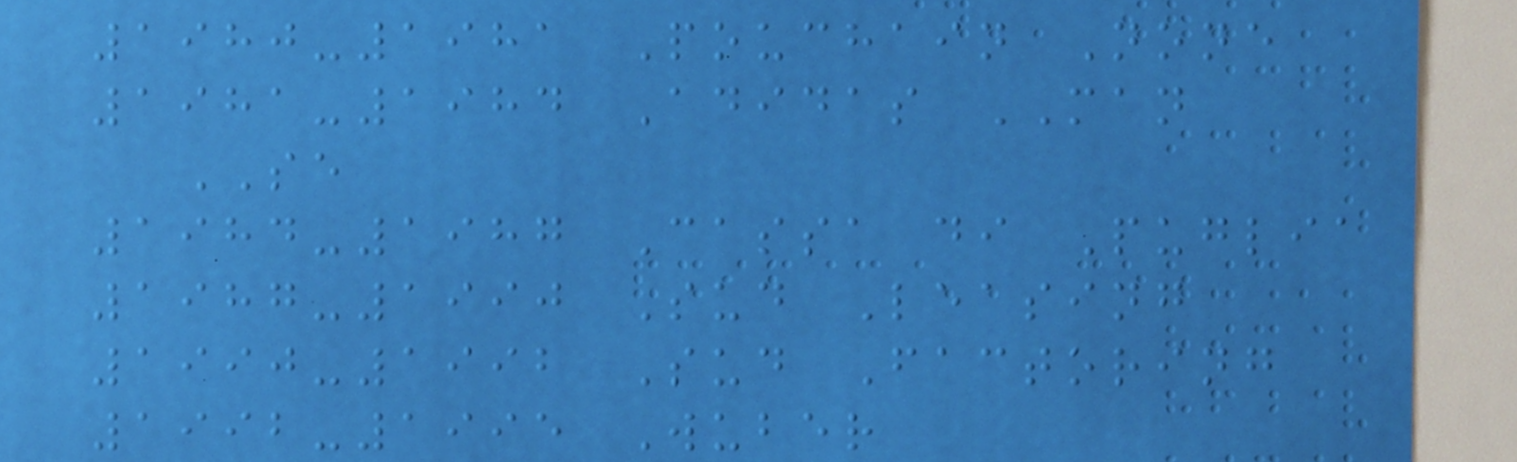1980-1981 Pouchain None
1981-1984 Adidas MAN
SE
1984-1987 Cassa di Puglia
1987-1990 Sud Leasing
1990-1992 Sud Factoring
1992-1995 Wuber
